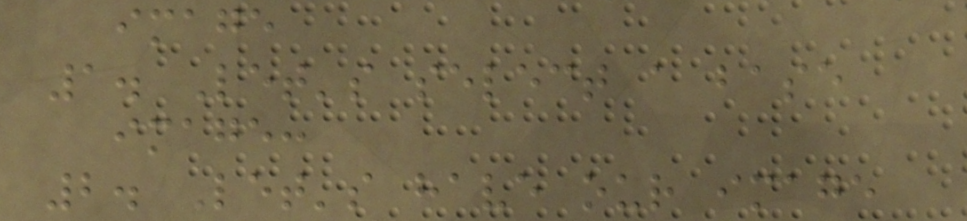image
1. Let's select a base
image:
2. Let's have our image
